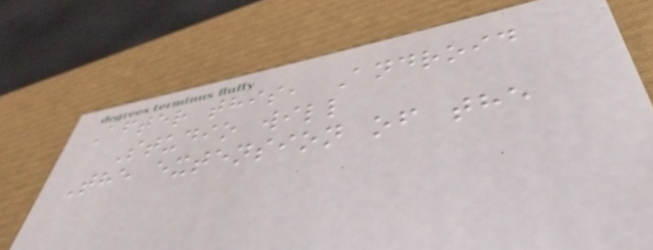After this, Android
Studio will
The extension of the
